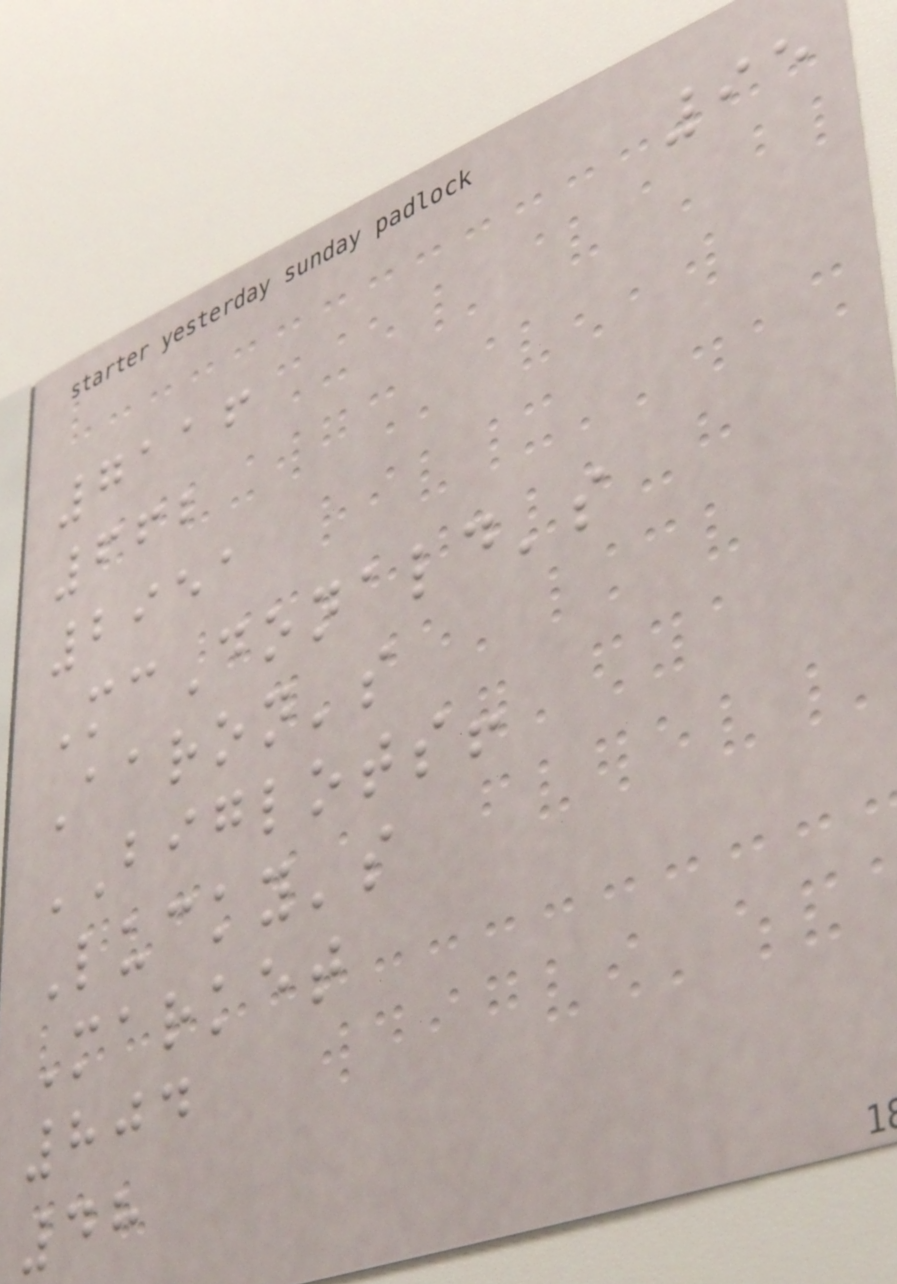95
7116
662
2951
McDonald's
Aaron's
BIGLOTS!
Lucky's
Market
804
48
